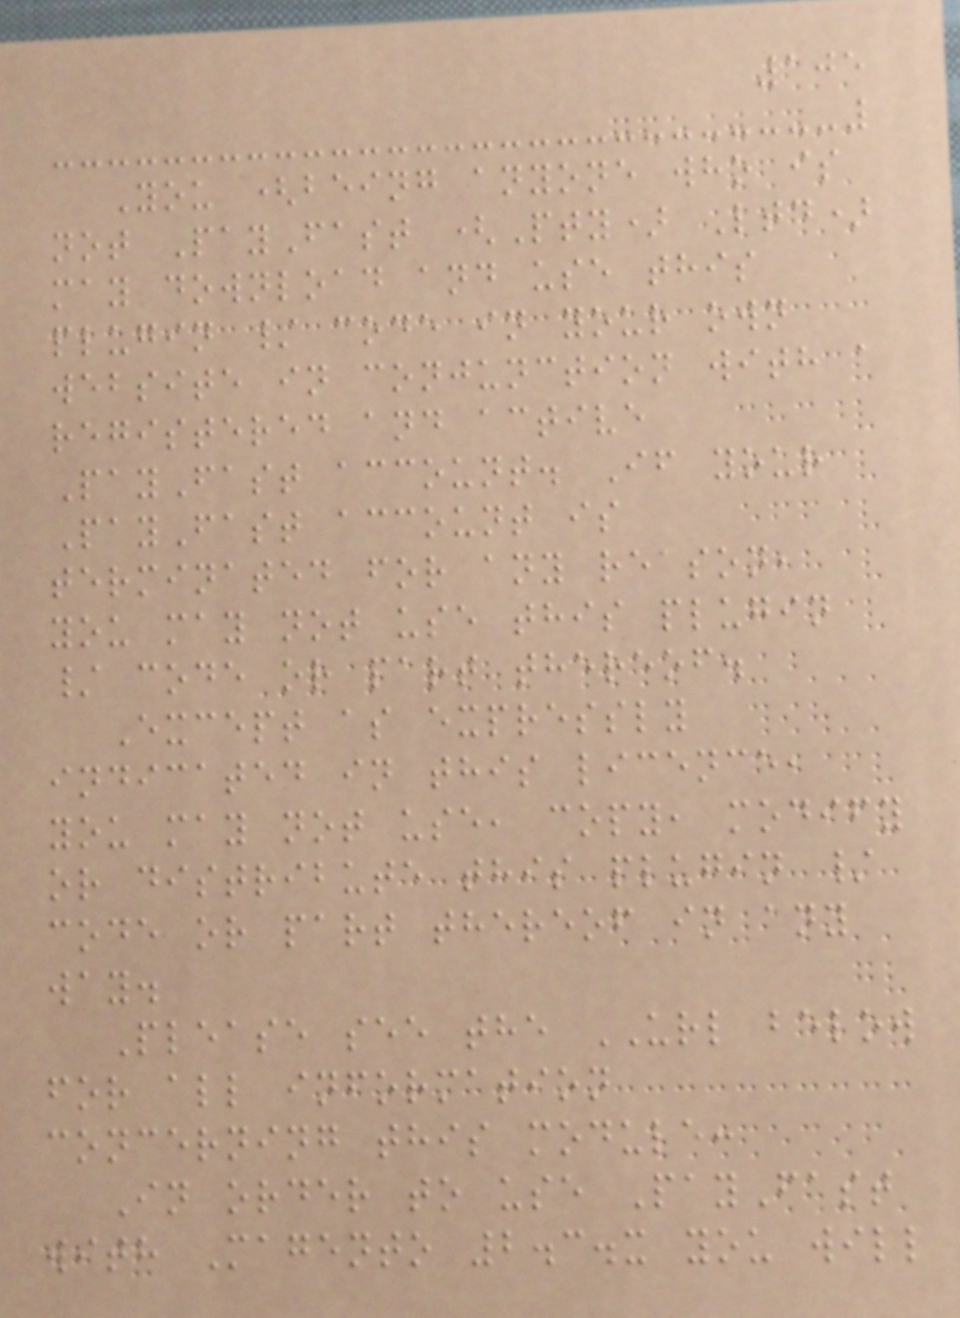105
You (being anyone who is
not PayFast (Pty) Ltd)
may download and use this
plugin / code in your own
website in conjunction with a
registered and active
PayFast account. If your
PayFast account is
terminated for any reason,
you may not use this plugin
/ code or part thereof.
Except as expressly
indicated in this licence,
you may not use, copy, modify
or distribute this plugin /
code or part thereof in any
way.
Please see the URL below
for all information
concerning this module:
In order to use PayFast
with Magento 2.3.x you will
